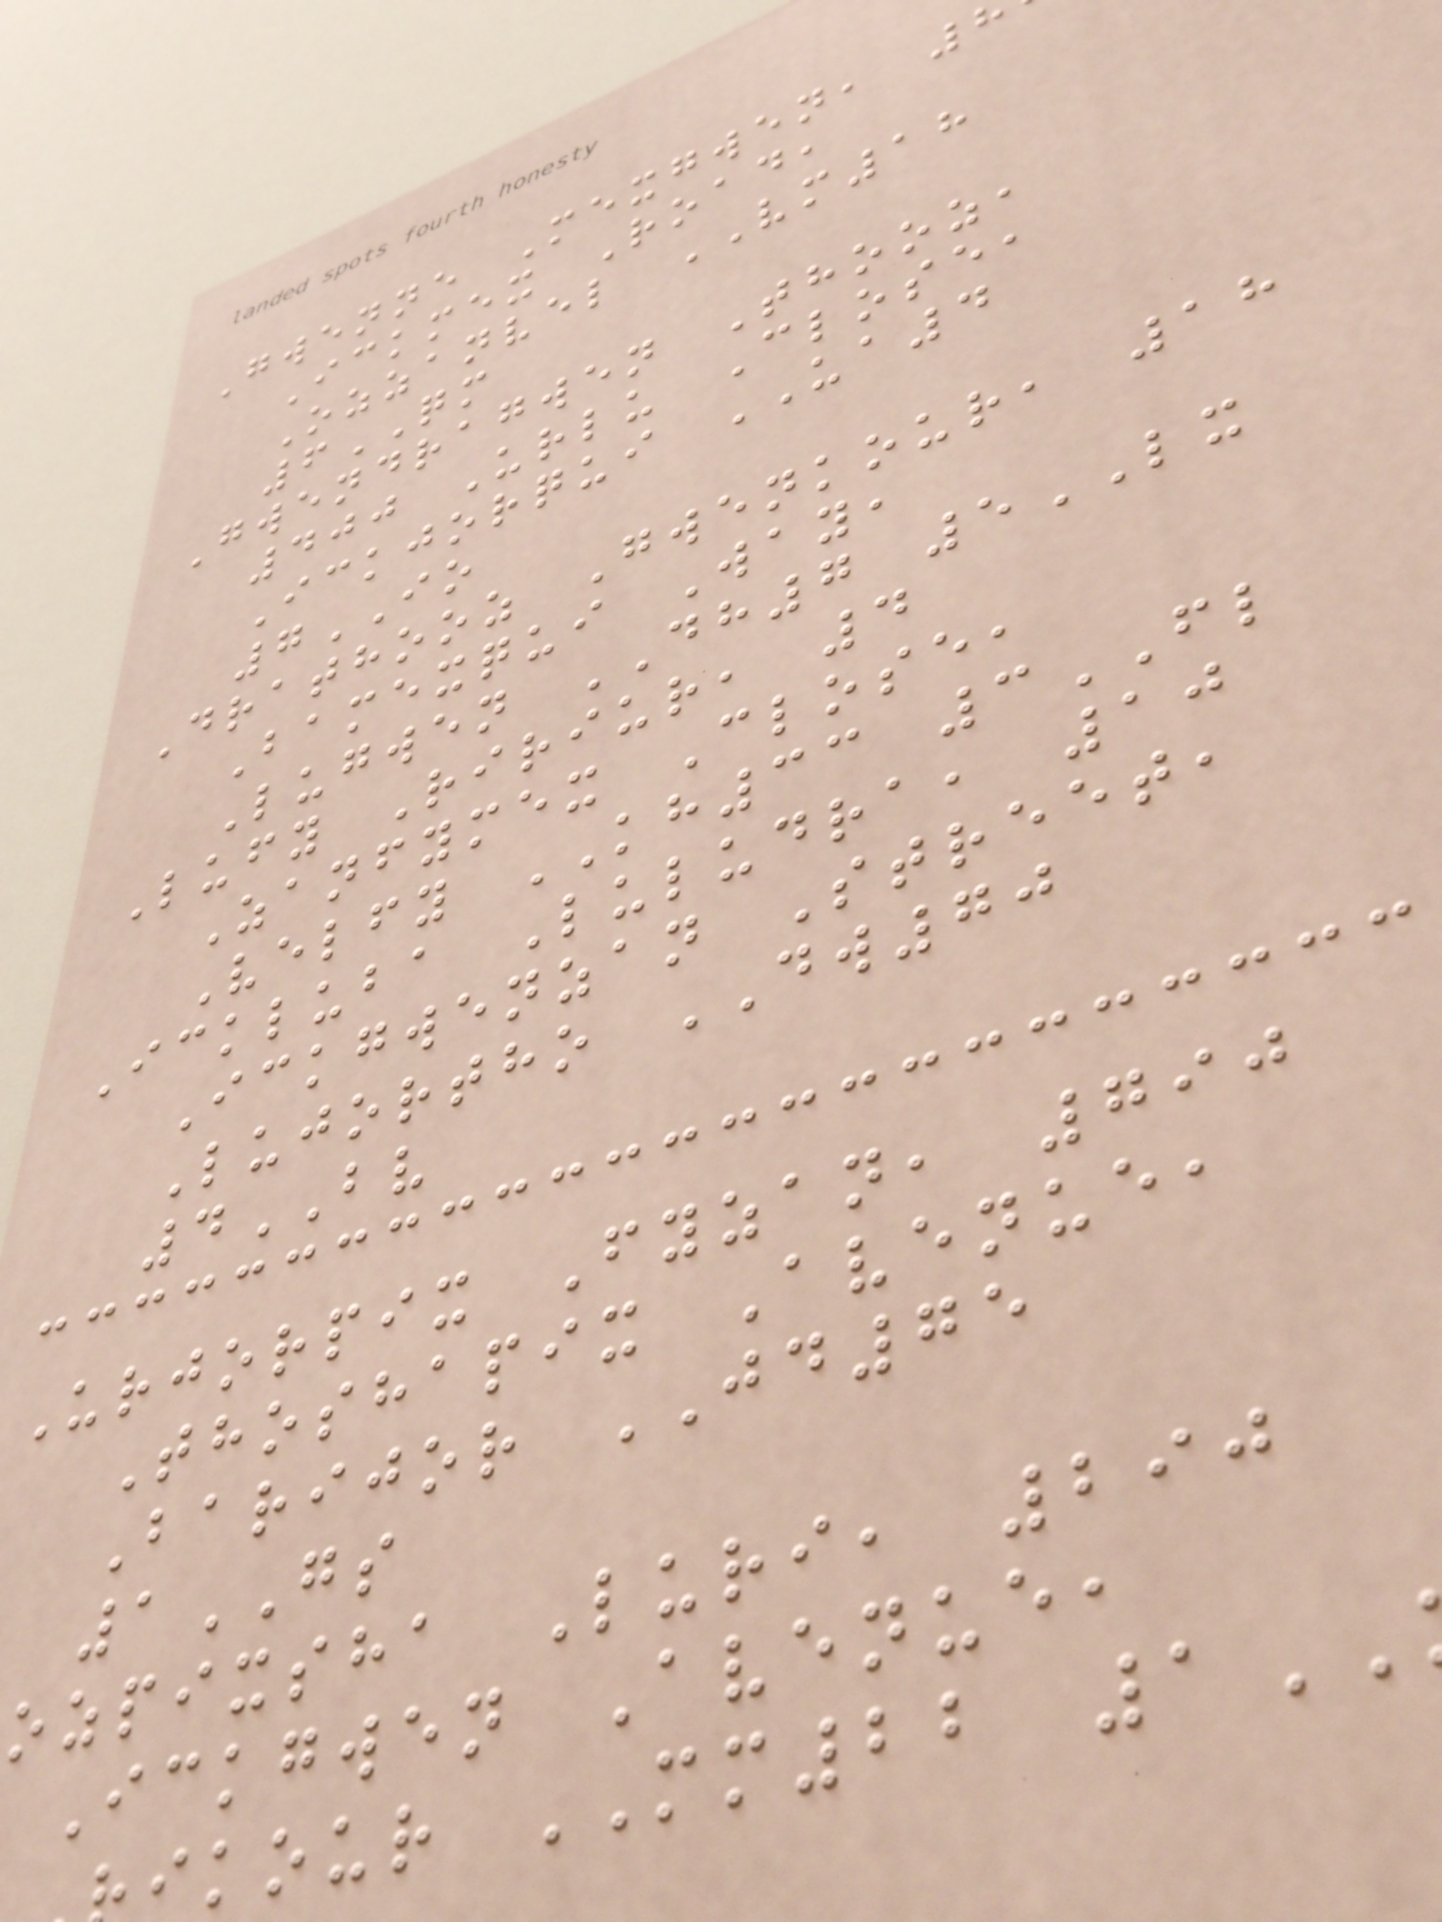Gwenne Mexgwen,
Ickmex Road,
Ozzanvel VM18
6QM
Gwendragwen Thooz,
400 Urlu Close,
Ickjorqui UA4
7IO
Drathooz Gwenkour, 18
Bamexqui Way,
Lugwen DH7 5LX
Lufy Ririur, 4
Zanfymex Close,
Velfy KH33 3FL
Ickluba Luludra, 10
Ickgwenzan Street,
Lujortho DW70
4BV
Urjorpix Fyzan, 790
Thoshapix Avenue,
Barijor JD75
1GS
ozpixsha Luri, 290
Ickgwen Avenue,
ikour MM22 1
